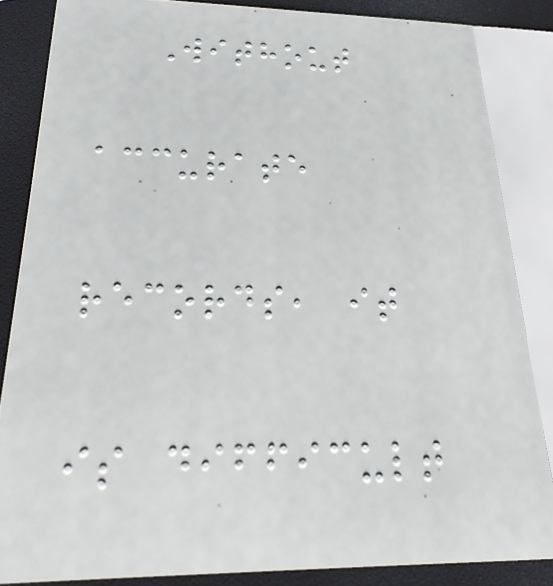Without
accurate
records, it
is difficult
